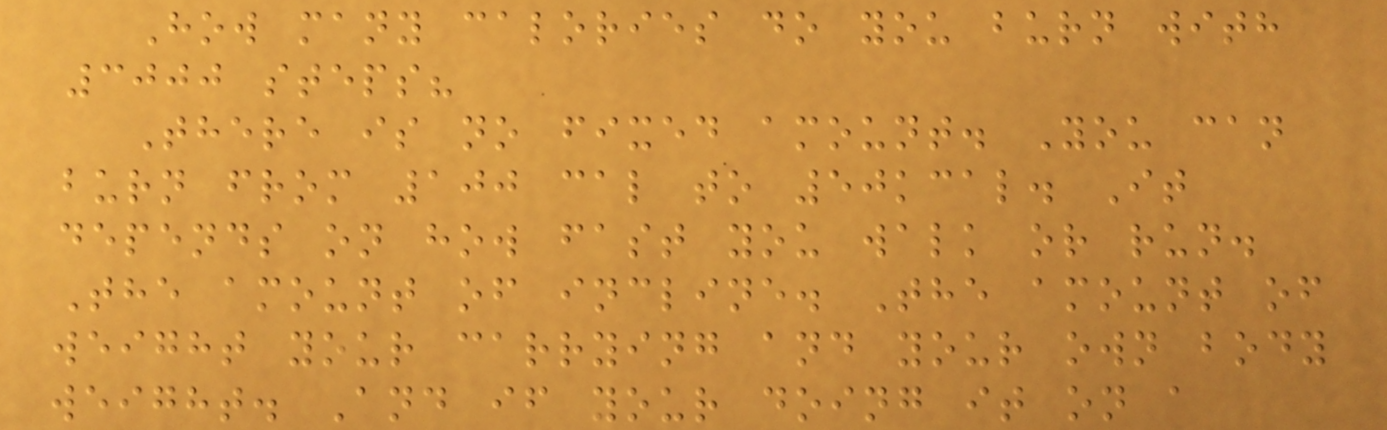How many calories do you burn with
3000 steps?
There is no fixed amount. You can
burn from 100 cal to 50kcal. It
depends on how fast you walk or run.
The amount of incline. The amount of
weight your carrying and your own body
weight. And if your doing it on a
